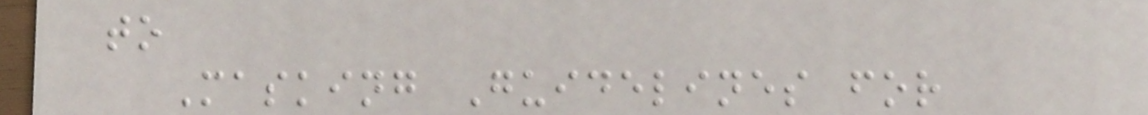to
Masking Guidelines for
